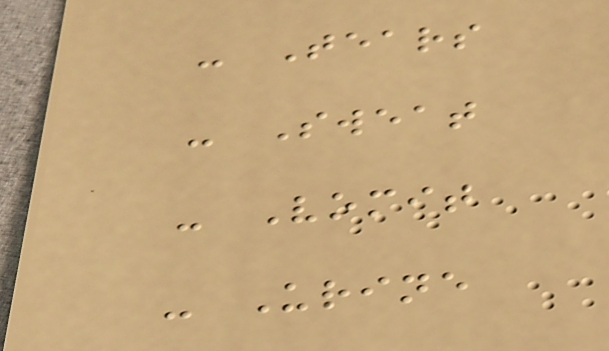- Tears
- Sweat
- Vomit
- Urine
